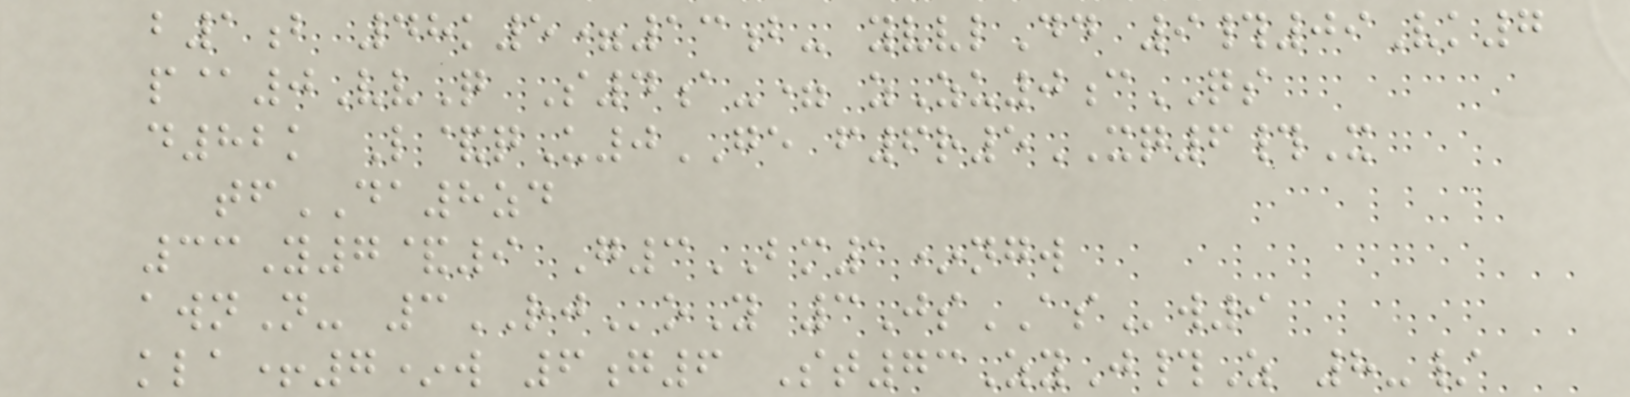b1b 48k5=13b- yvvlDd 9#09Vk7
p@0VvQ S4a-= zZu0cQS
d82k L&qU0GE f6r5XQ6#X
tfDA8zd
33Y7&9 G3BM1*ngw
awnN- 3RJoY 3JsASw9
kla+7*w 6g6 St73ZyJ#Z 8-/
